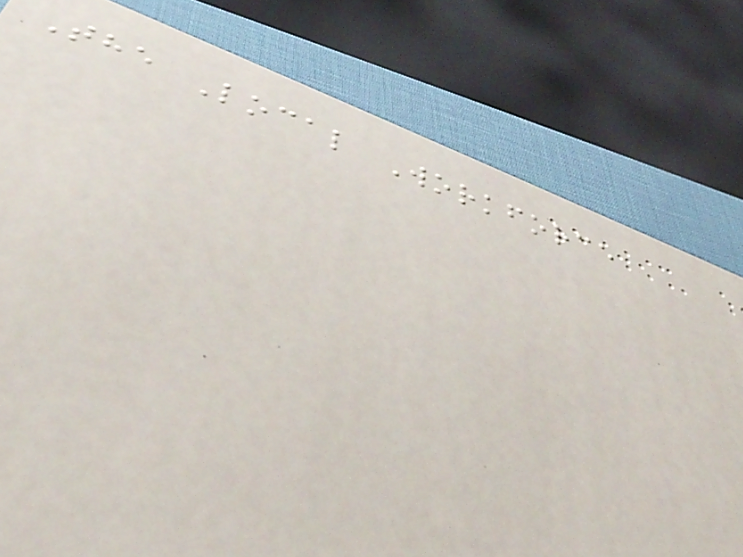The Local Workforce
